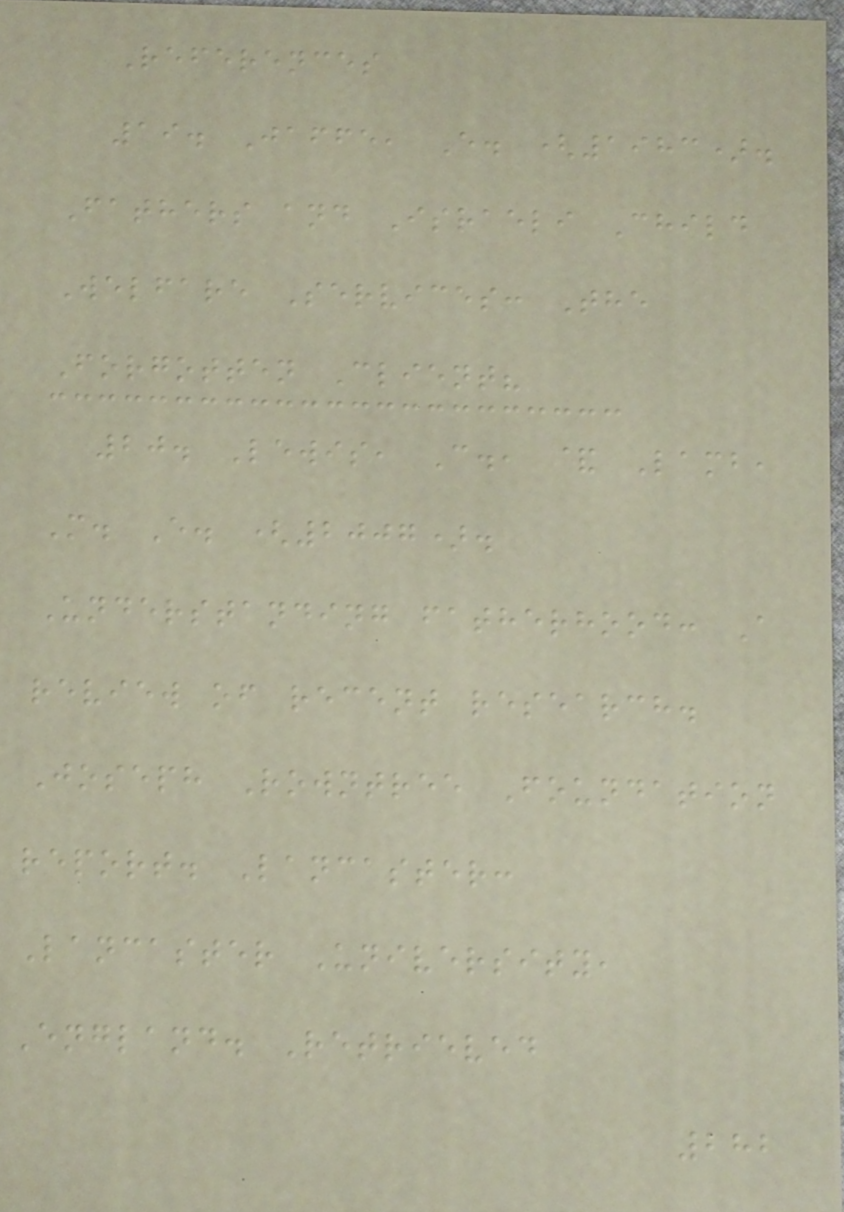References
19. Jaffe, E. (1983).
Fathers and Israeli Child
Welfare Services: The
Forgotten Client?
20. Lewis, C., & Lamb,
M. E. (2007).
Understanding fatherhood: A
review of recent research.
Joseph Rowntree Foundation
report. Lancaster:
Lancaster University,
England. Retrieved
282
